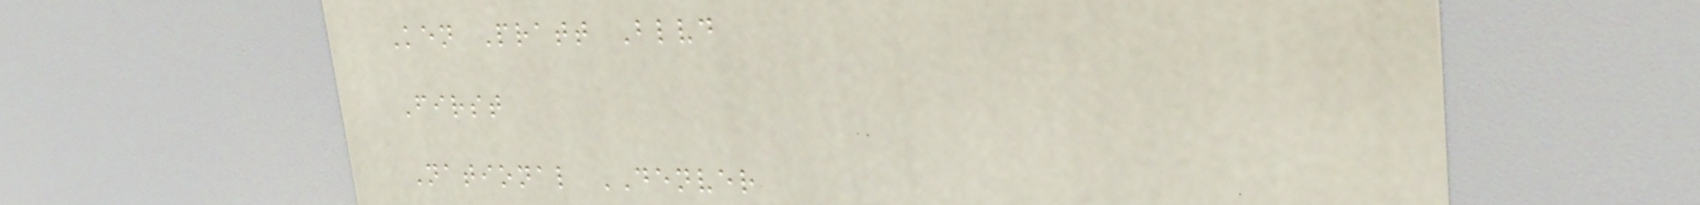Ken Pratt Blvd
First
National DENVER
